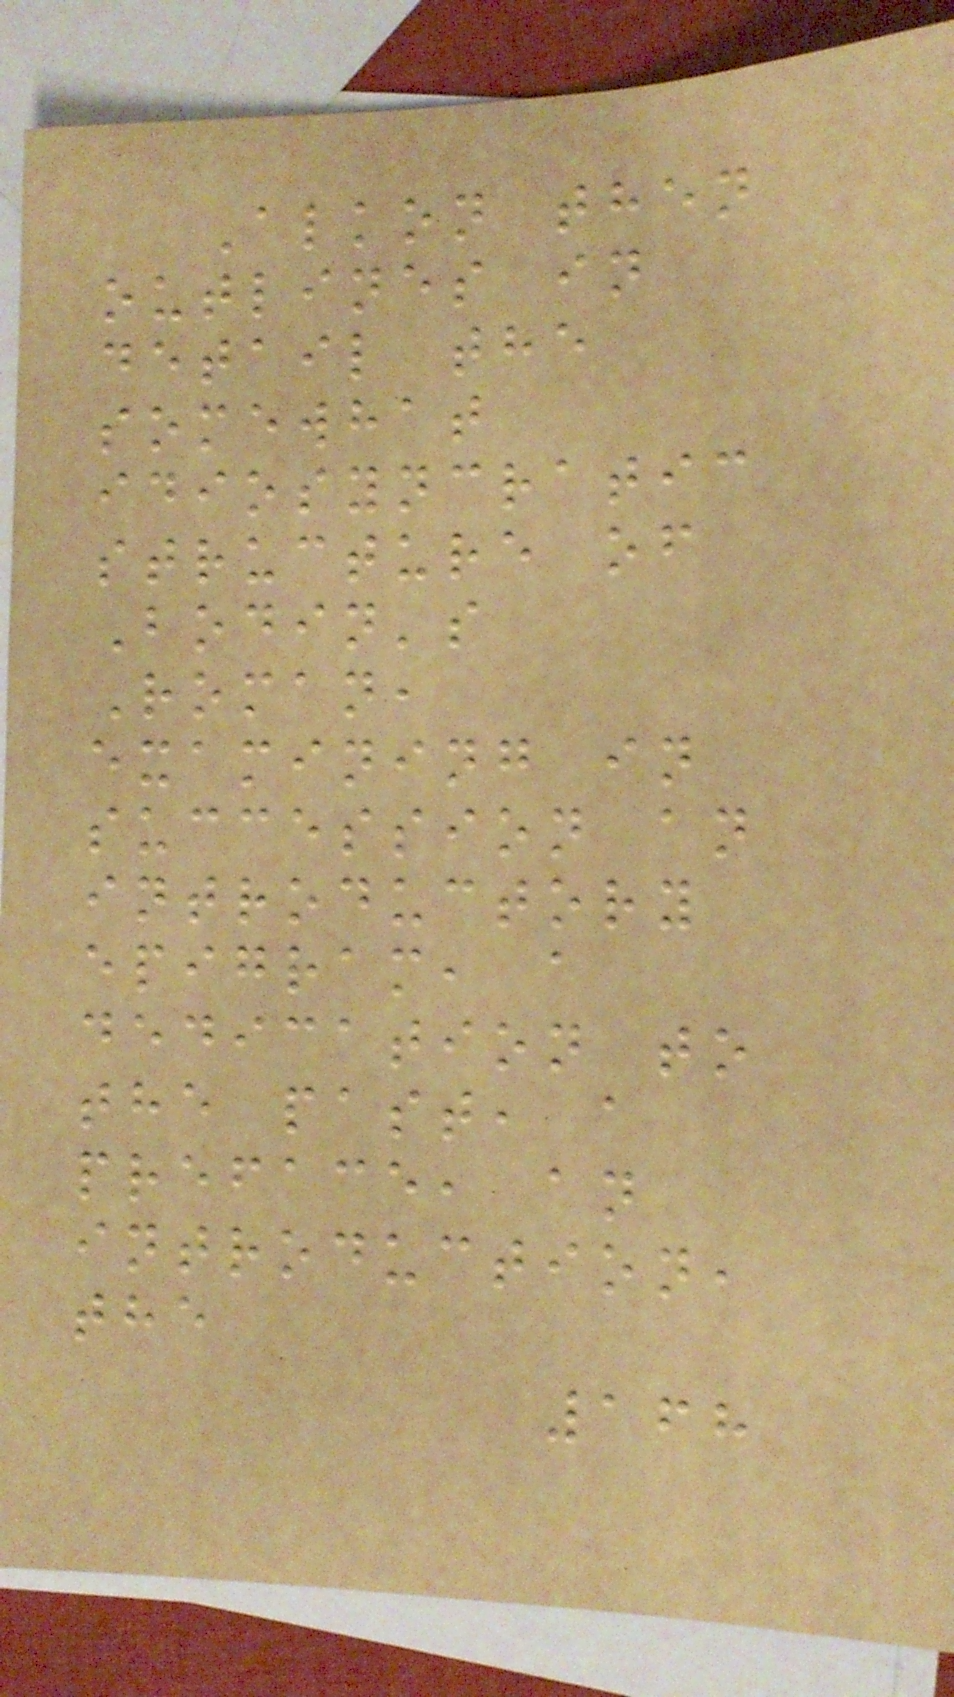Alkon then
outlines in
detail the
somewhat
idiosyncratic
structure of
Bodin's
Roman,
examining in
succession an
introductory
epigram, a
dedication to
the past, a
preface, an
introduction,
the
168
